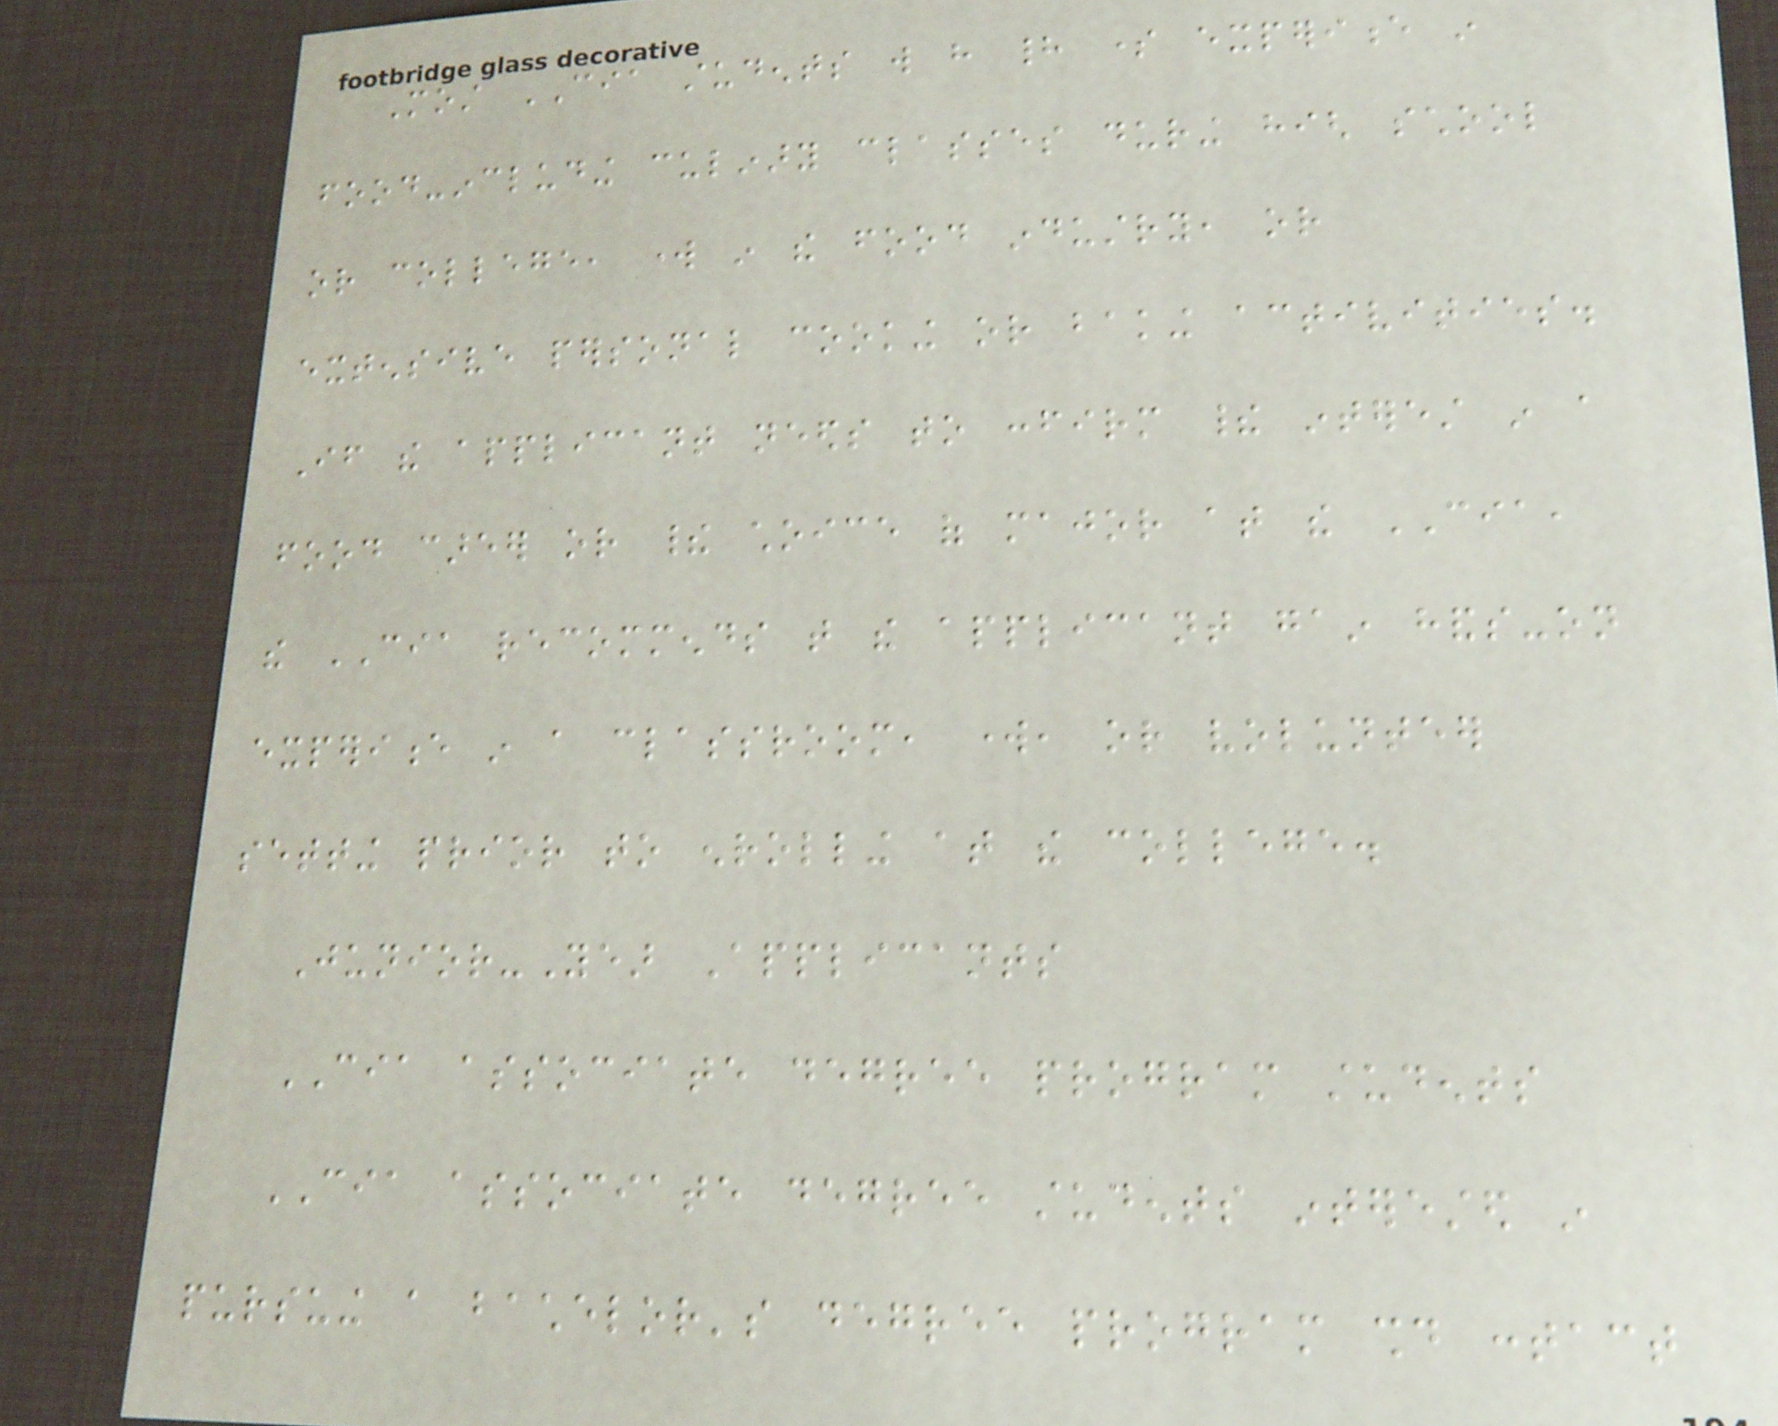Most CIA students will have had some experience in
food-including culinary classes during high school
or college, work in the food industry, or
extensive personal cooking or baking activities.
If the applicant needs to confirm their interest in a
food career or their choice of major at the CIA,
the CIA recommends that the applicant gain hands-on
experience in a classroom, work, or volunteer
setting prior to enrolling at the college.
Junior-Year Applicants
CIA associate degree program students
CIA associate degree students interested in
pursuing a bachelor's degree program should contact
